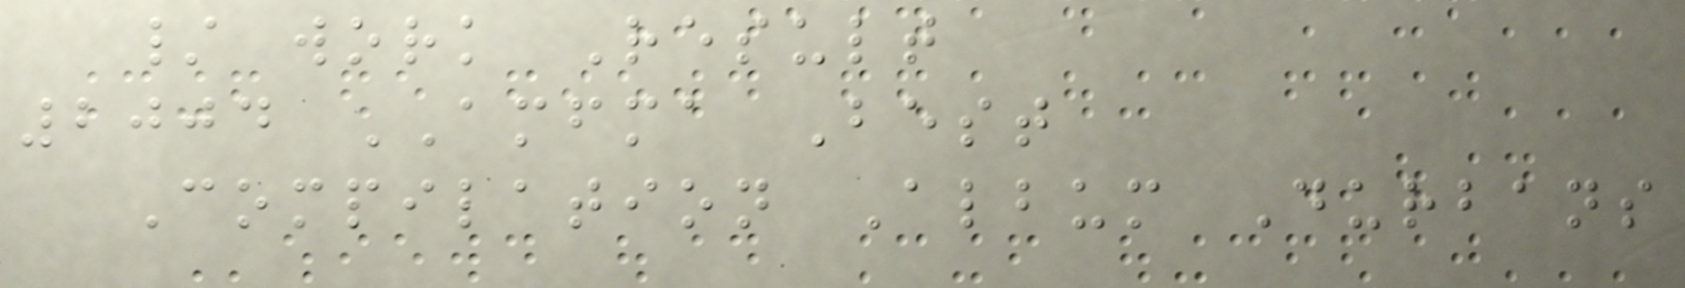/ work Result
2004 AMFMA Best
Compilation Album Durbans
